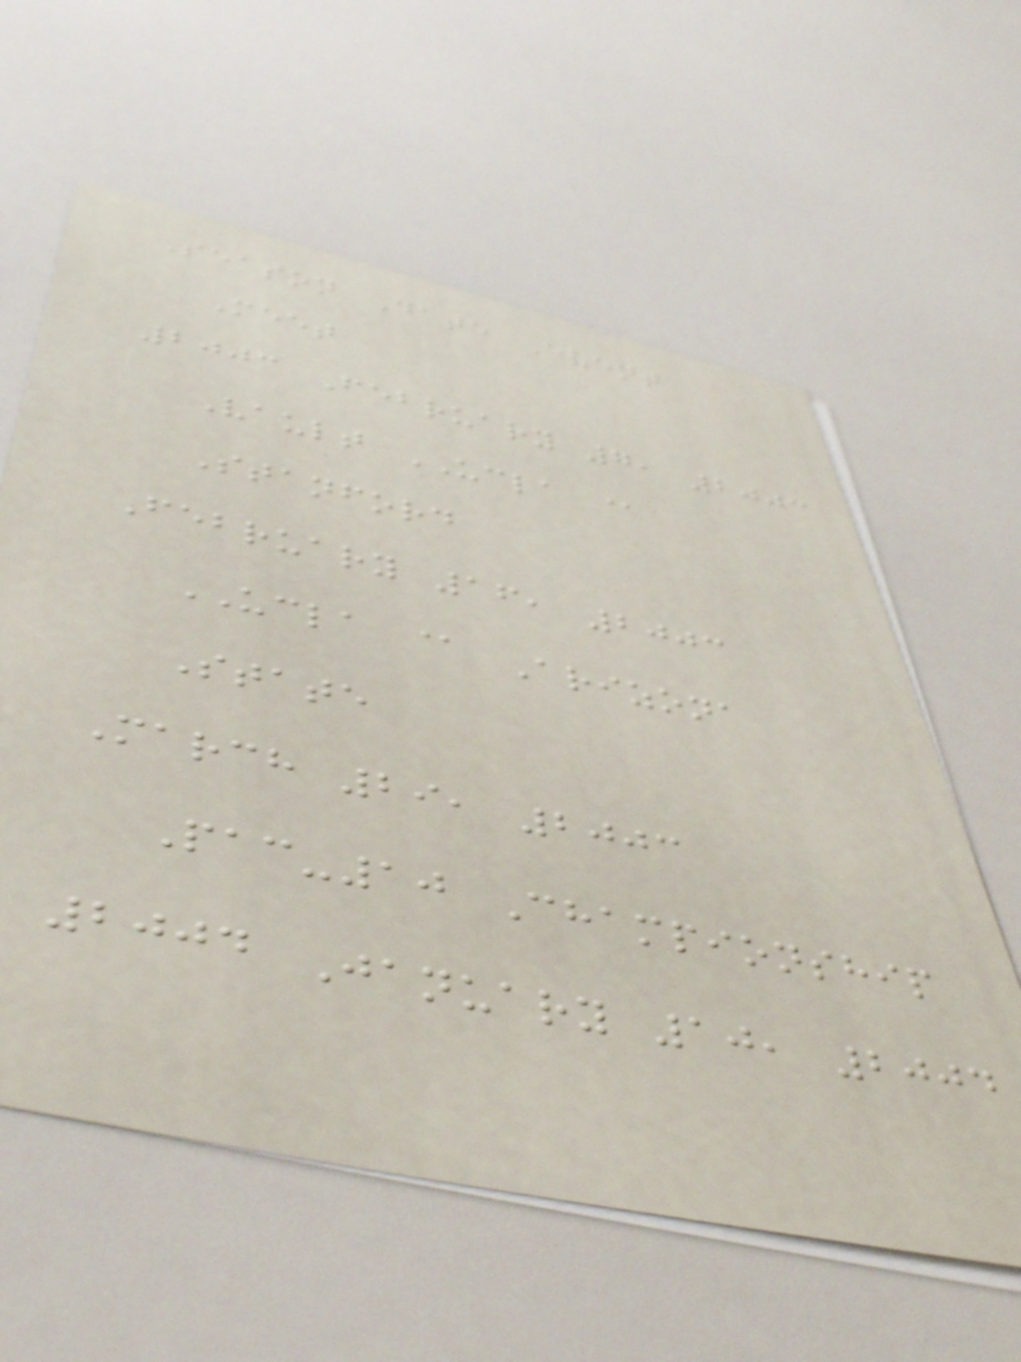Season Date Event
Meet
2003 February 7, 2003
Vault UCLA @
Stanford
February 16, 2003
UCLA @ Arizona
State
March 29, 2003
Pac-10 Championship
2004 January 10, 2004
